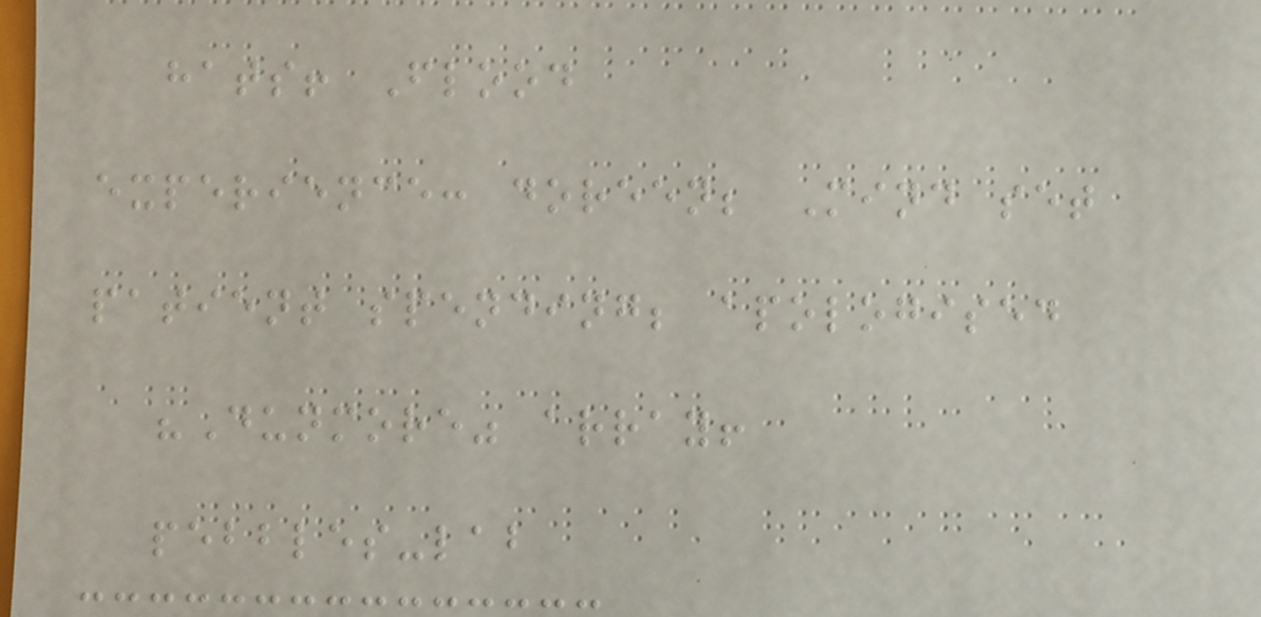hats! Flood
experience: doreen; Mind set
patient spending; apologised
"Dunmore" array!
pebbles-lab
